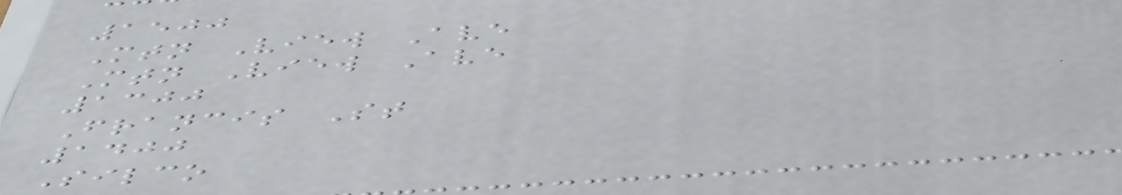1500
Mtn View Ave
Mtn View Ave
1300
Francis St
1400
Silco
